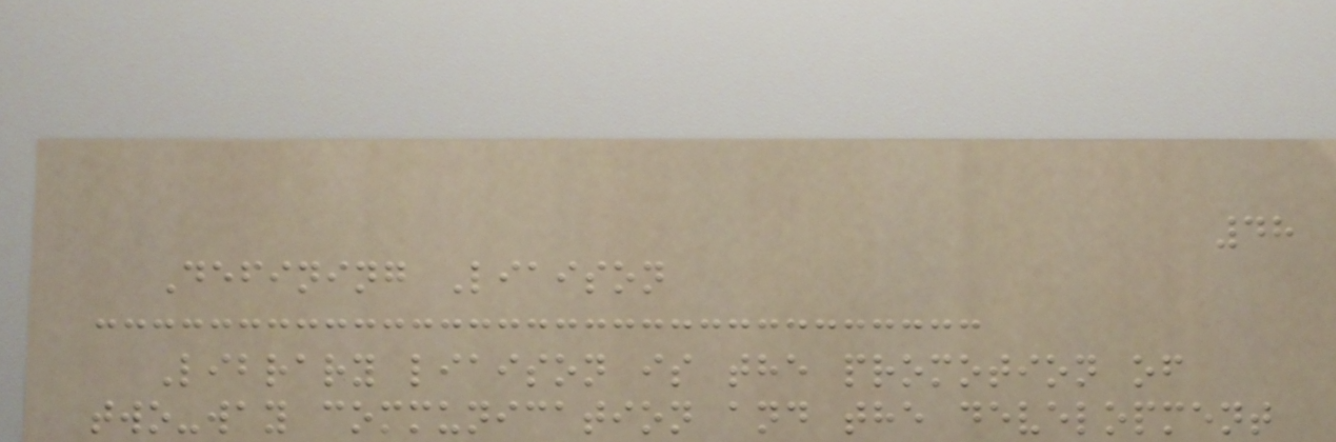48
Defining Liaison
Library liaison is the promotion of
two-way communication and the development
